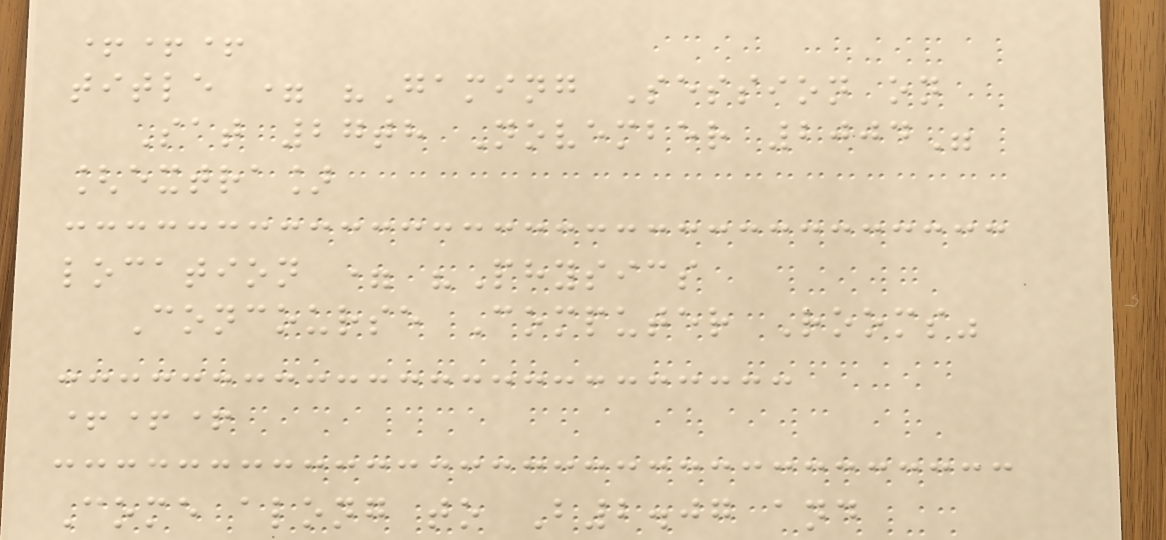+++
title = "Gaming Session on
Sat 27th November 2004"
[extra]
location = "Physics
Concourse Computer Rooms"
+++
Come along to B2.07 and
